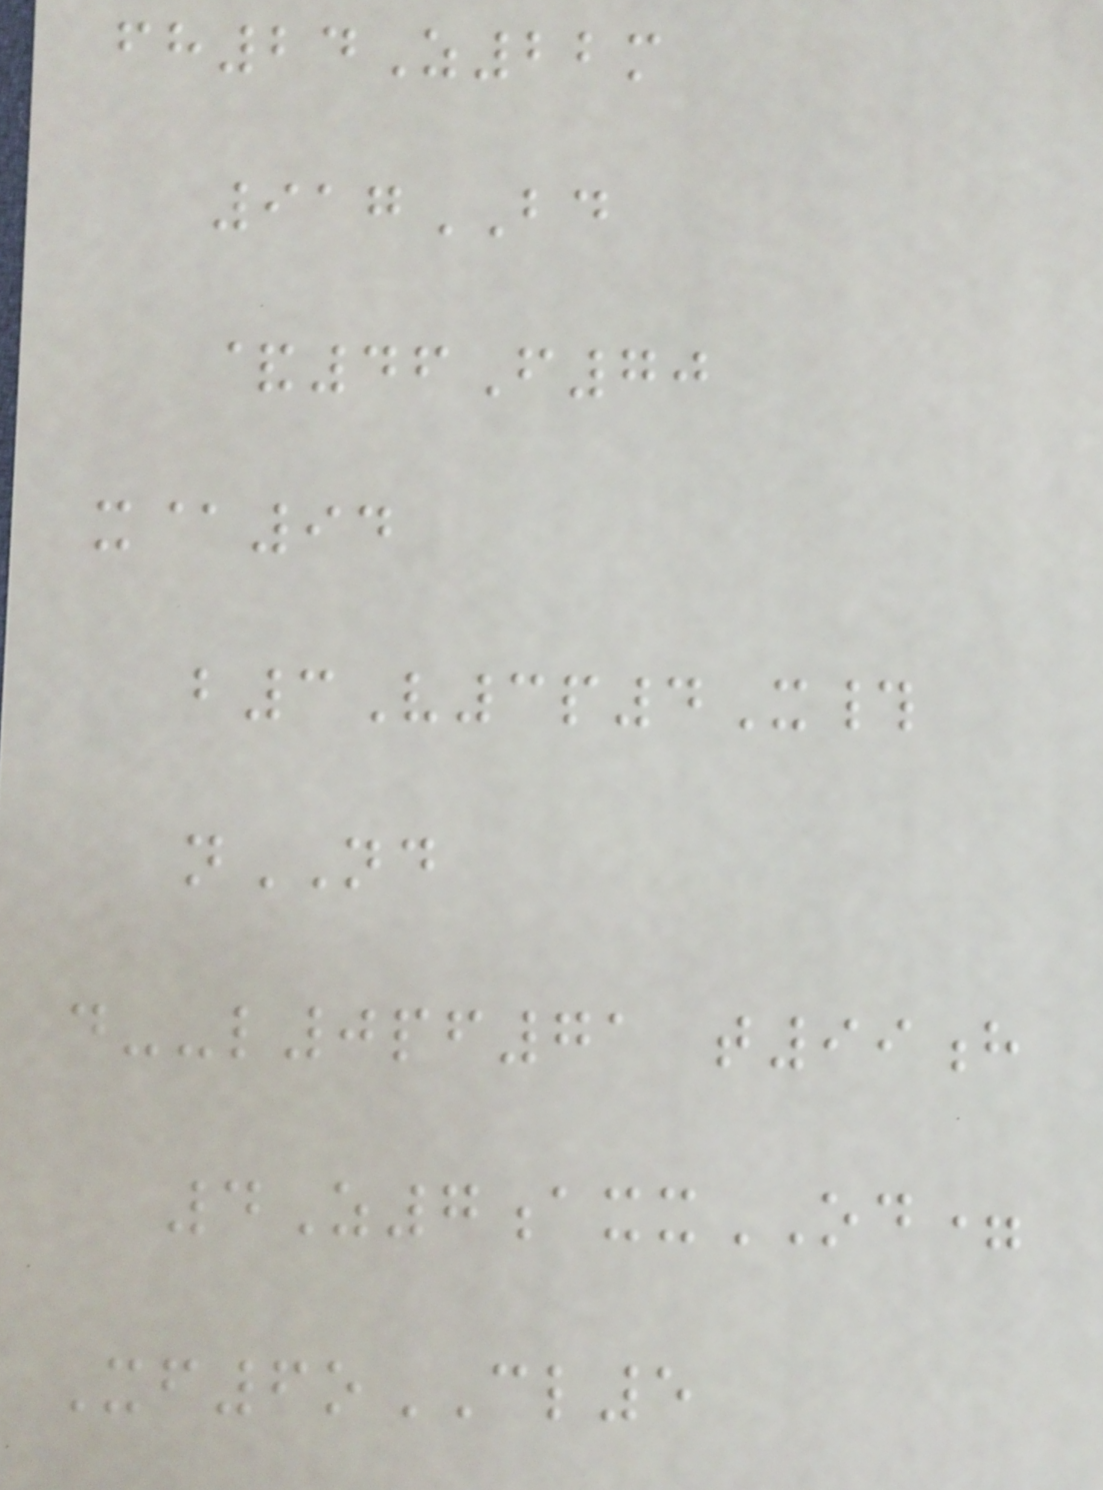fh24Z22m
917BD
&46F70
x@94
b3V3p4X#
nND
d--l0pf71 t99h
4Z7axxOD=
Xf6oCL5
